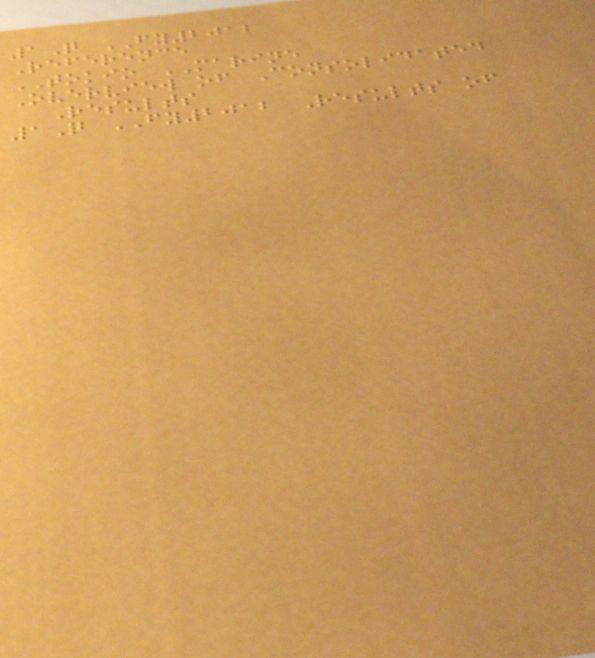1Q FY2012
Reference
TOKIO MARINE
Overview of Consolidated
Results
1Q FY2012 Results of
